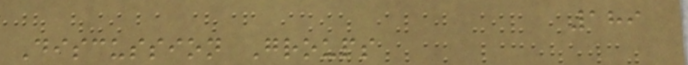189
Discussion Groups
